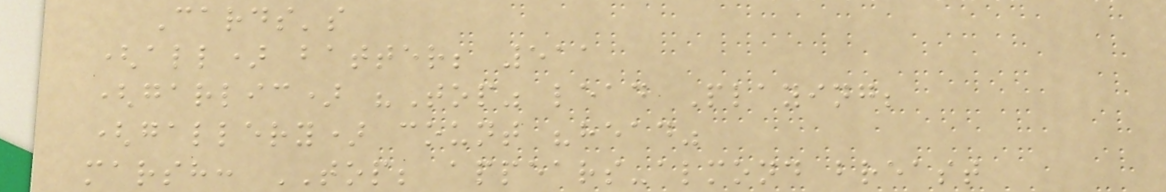Cards's
(all) batter; 511
(garlic) "Top" lead Playing;
(gallery) count "head"
marsh: TOP; appears-almond breast
